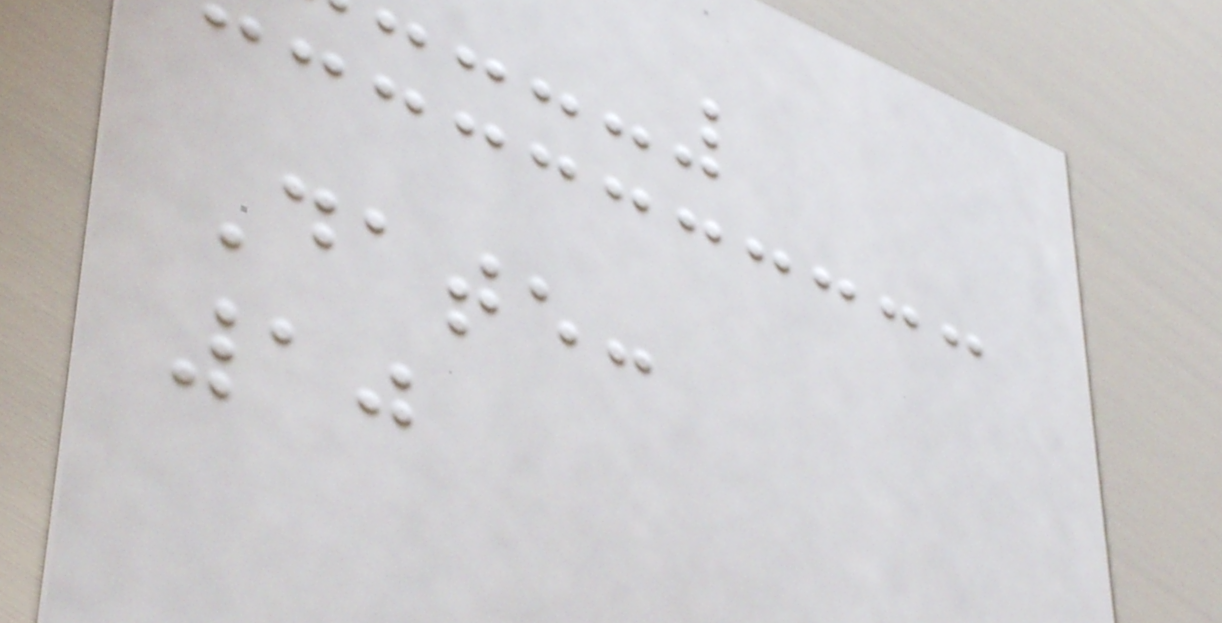Date:
10
